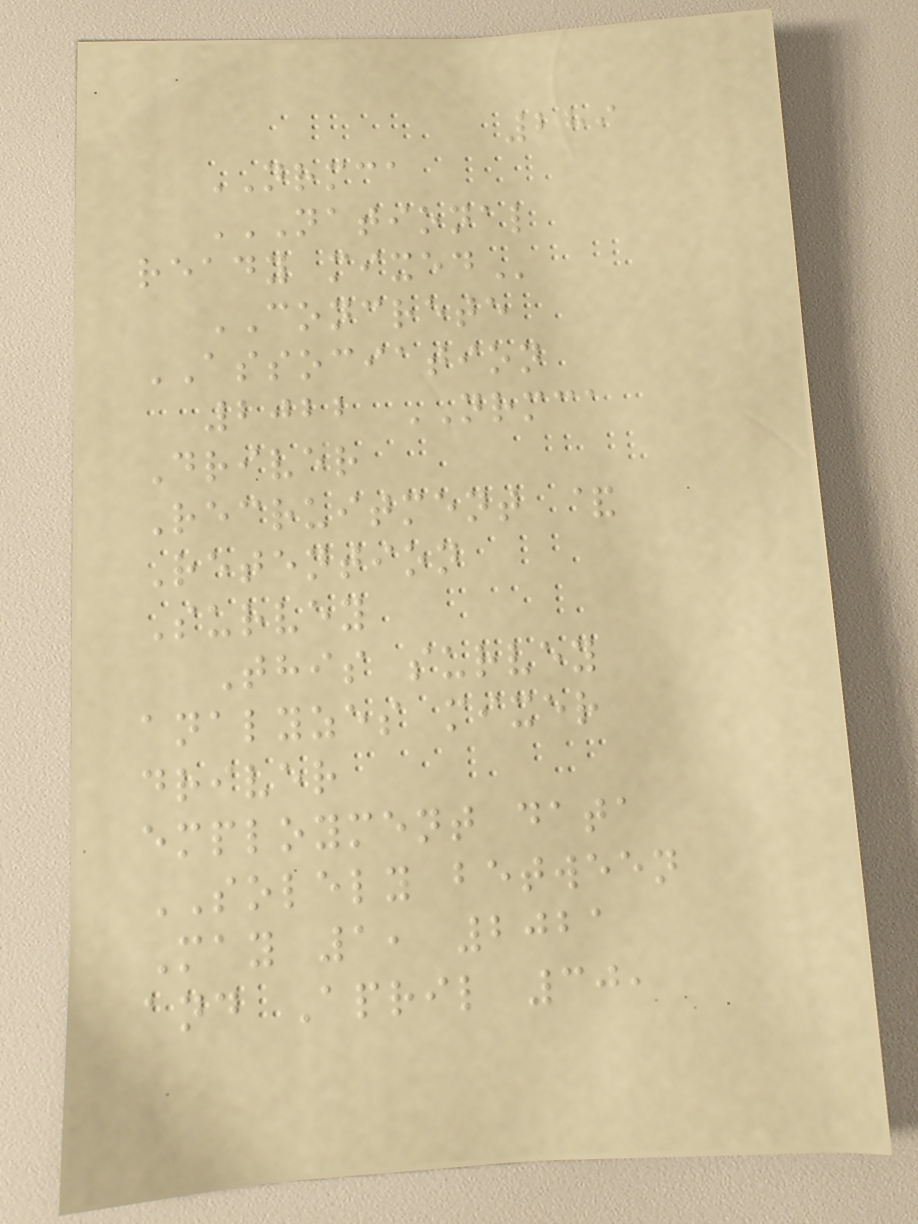289
NRMCA
NATIONAL
READY MIXED
CONCRETE
ASSOCIATION
2022 NRMCA
Driver
Recruitment &
Retention
Survey
This survey
analyzes mixer
driver
employment data
SOLELY between
May 1, 2021
and April 30,
